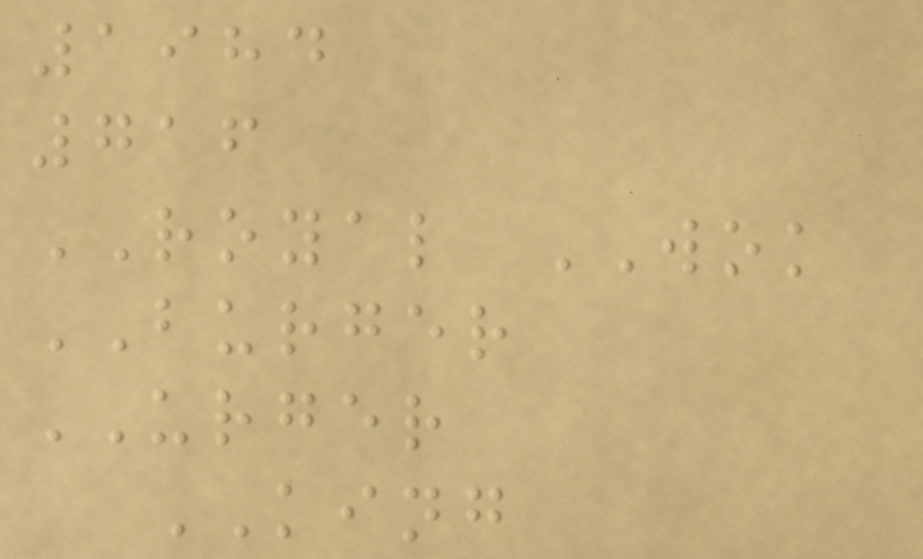1984
716
ROYAL WOK
BURGER
URGER
KING
